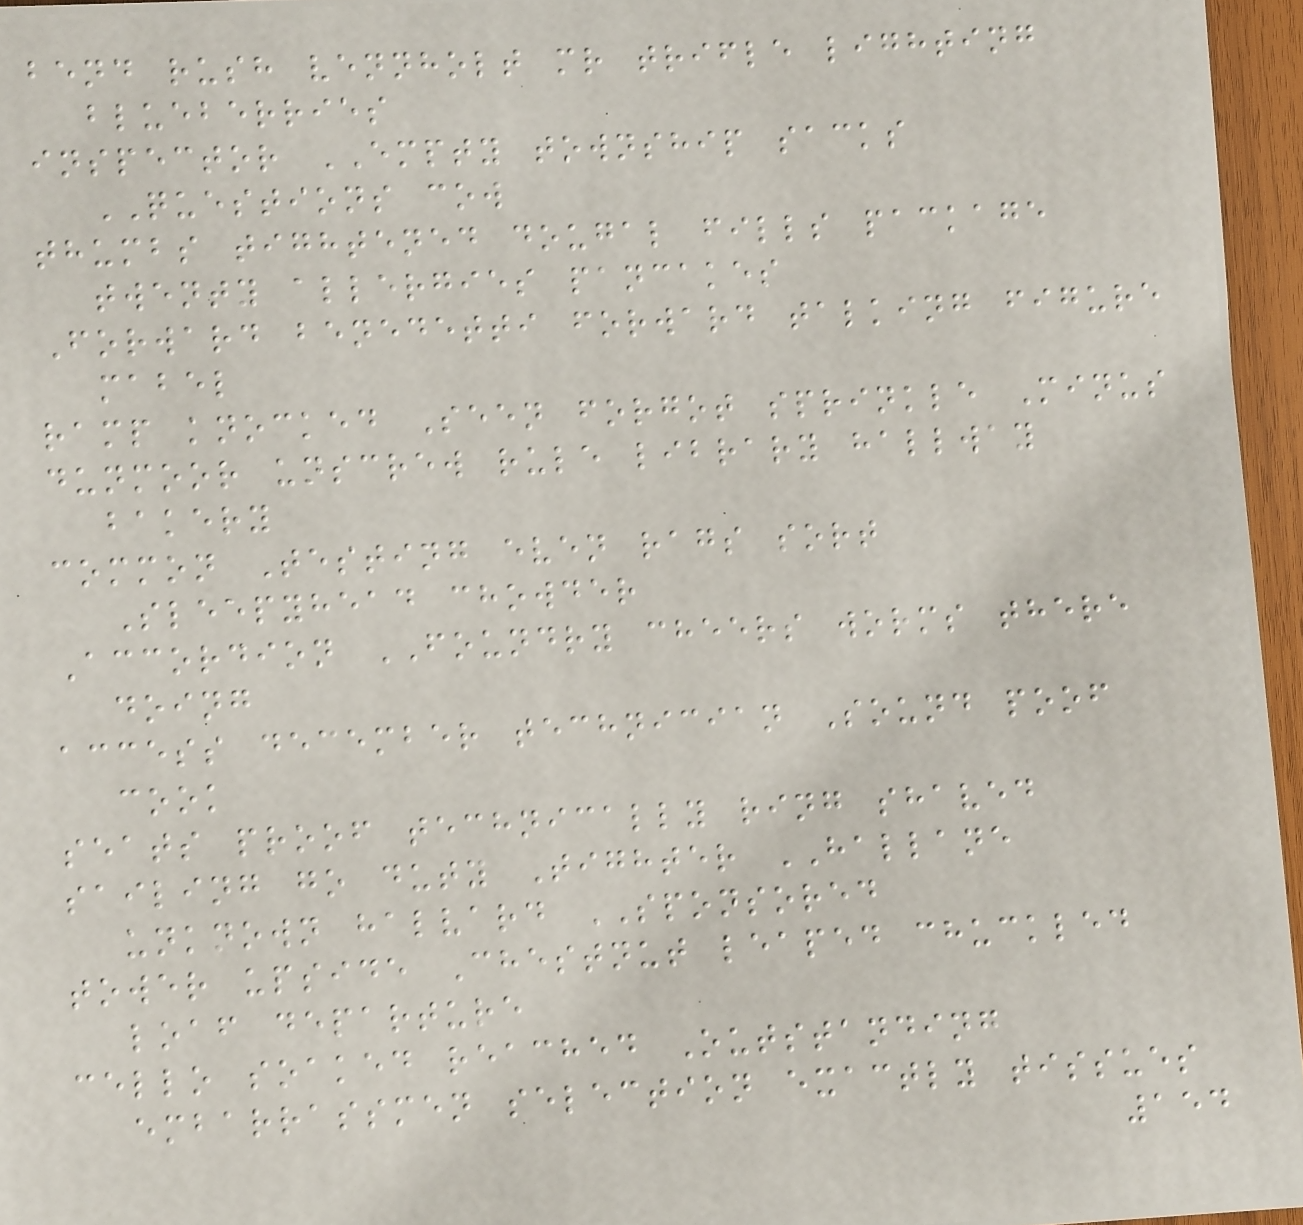bend rush vennholt mr trifle lighting
blueberries
inspector EMPTY township sacks
QUESTIONS cow
thumbs tightened dougal fills package
twenty allergies pancakes
Forward benedetti forward talking figure
mabel
ramp knocked Seen forgot sprinkle Minus
dunmoor unscrew rule library hallway
bakery
common Testing even rags sort
Sleepyhead chowder
Accordion FOUNDRY cheers worms there
doing
access december technician Sound poof
cook
seats proof technically ring shaved
sailing go duty Tighter HALLANE
unknown halvard SPONSORED
tower upside Chestnut leaped chuckled
loaf departure
cello soaked reached Outstanding
embarrassmen selection exactly tissues
154
